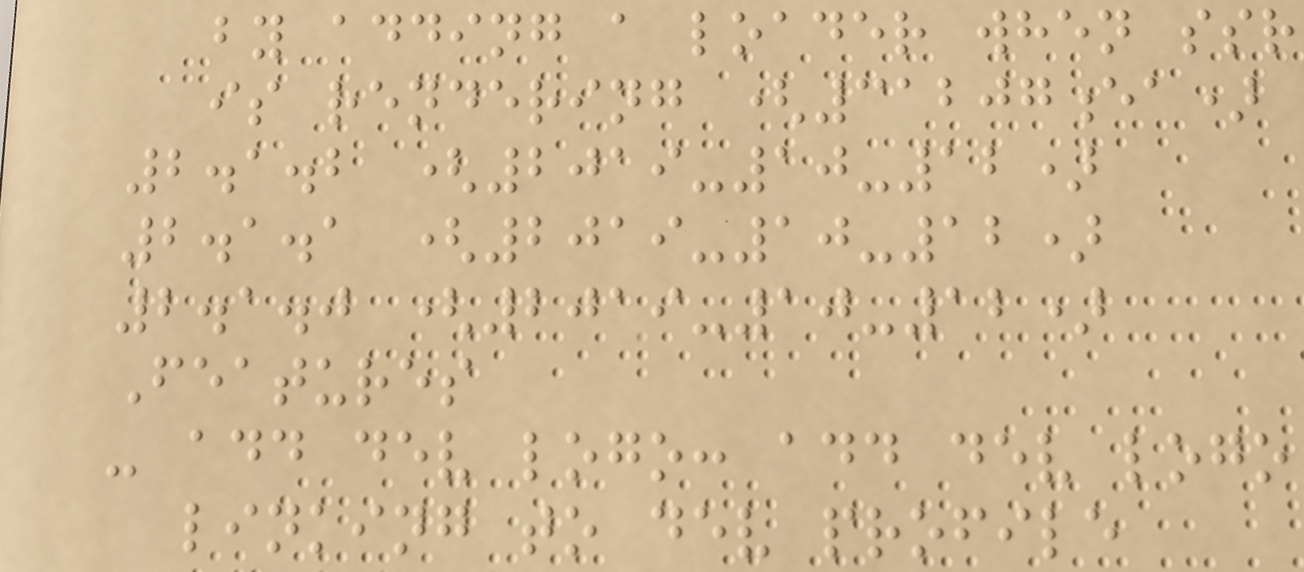by adding a loader when ssr
is rendering (31207ea)
2.1.2 (2019-10-12)
2.1.1 (2019-10-12)
2.1.0 (2019-10-12)
Features
- add dev logo: add dev logo
linking to dev profile
